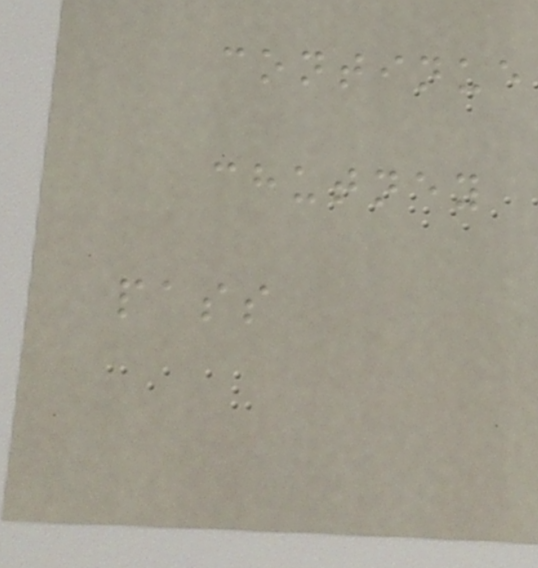continue
chutney
pass
